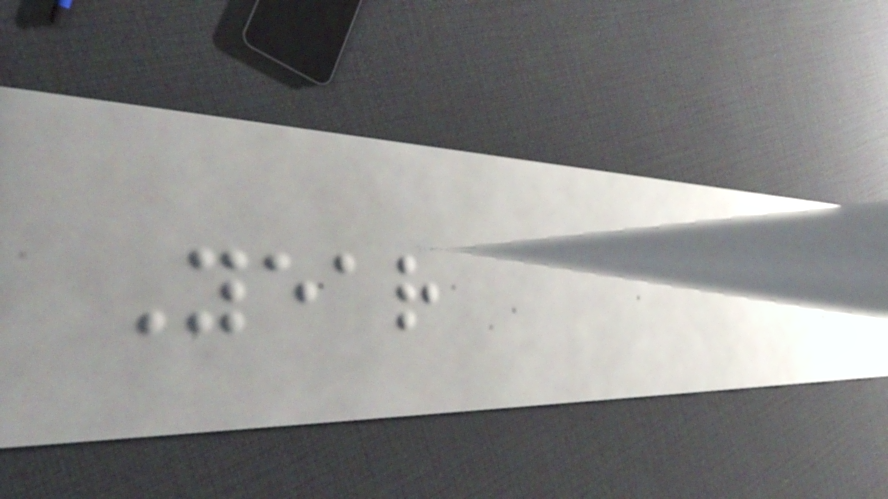Year
